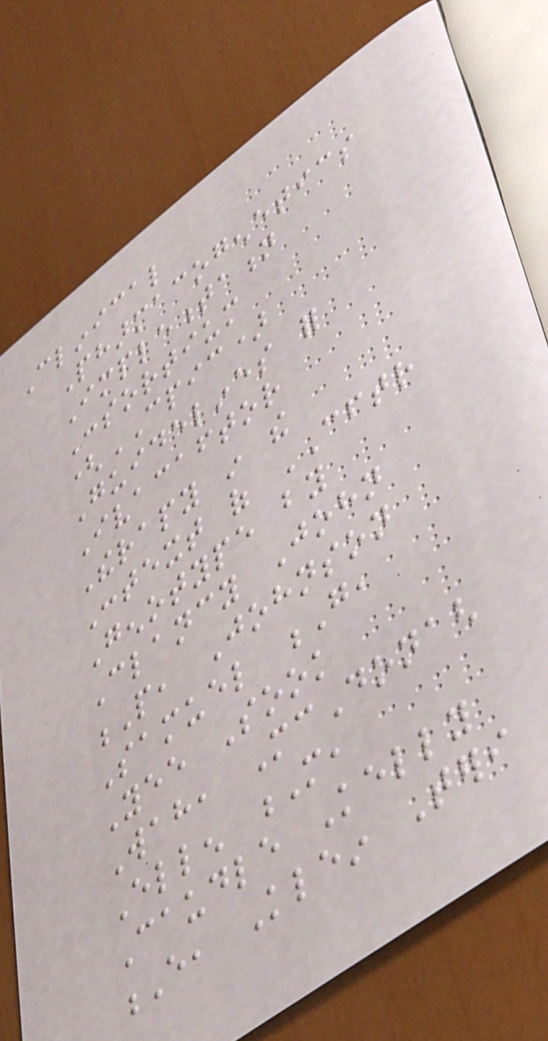Clinical
Pharmacogenetics
Implementation
Consortium
(CPIC)
Guidelines for
Ivacaftor
Therapy in the
Context of CFTR
Genotype by
Clancy John
P, Johnson
Samuel G,
Yee Sook
Wah, McDonagh
Ellen M,
Caudle Kelly
E, Klein Teri
